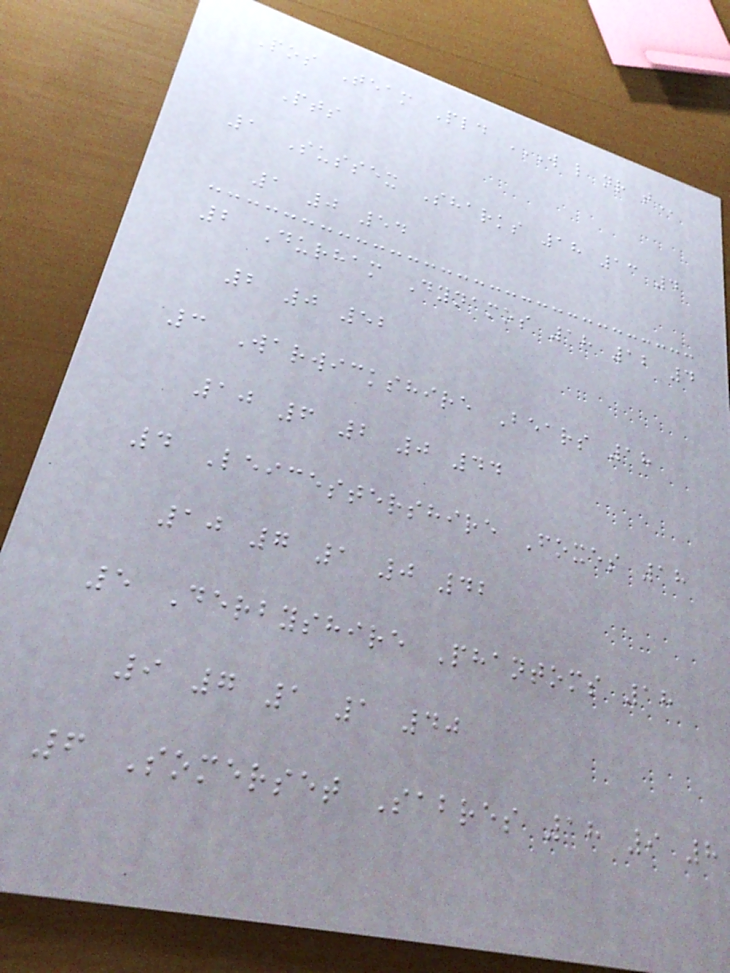Pos Team Pld W L NR T
Pts
1 Sussex Sharks 18 13 4
1 0 54
2 Durham Dynamos 18 12 4
2 0 52
3 Warwickshire Bears 18
10 6 2 0 44
4 Leicestershire Foxes 18
10 7 1 0 42
5 Derbyshire Phantoms 18
9 7 1 1 40
6 Somerset Sabres 18 9 8
